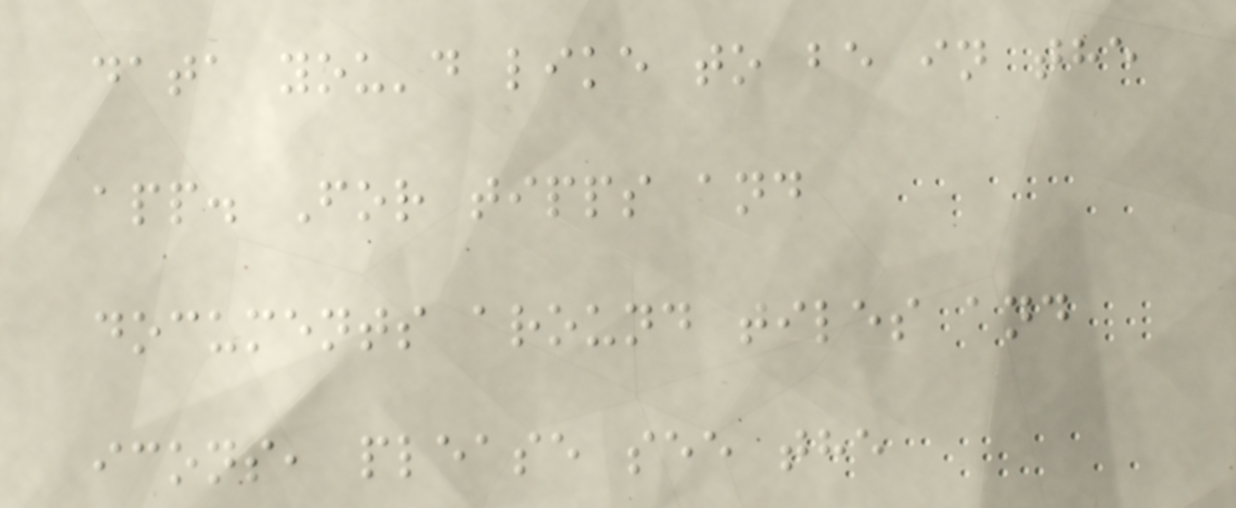data you'd like to be in the
app. For tipps and
documents around tiles and
icons, please see the
